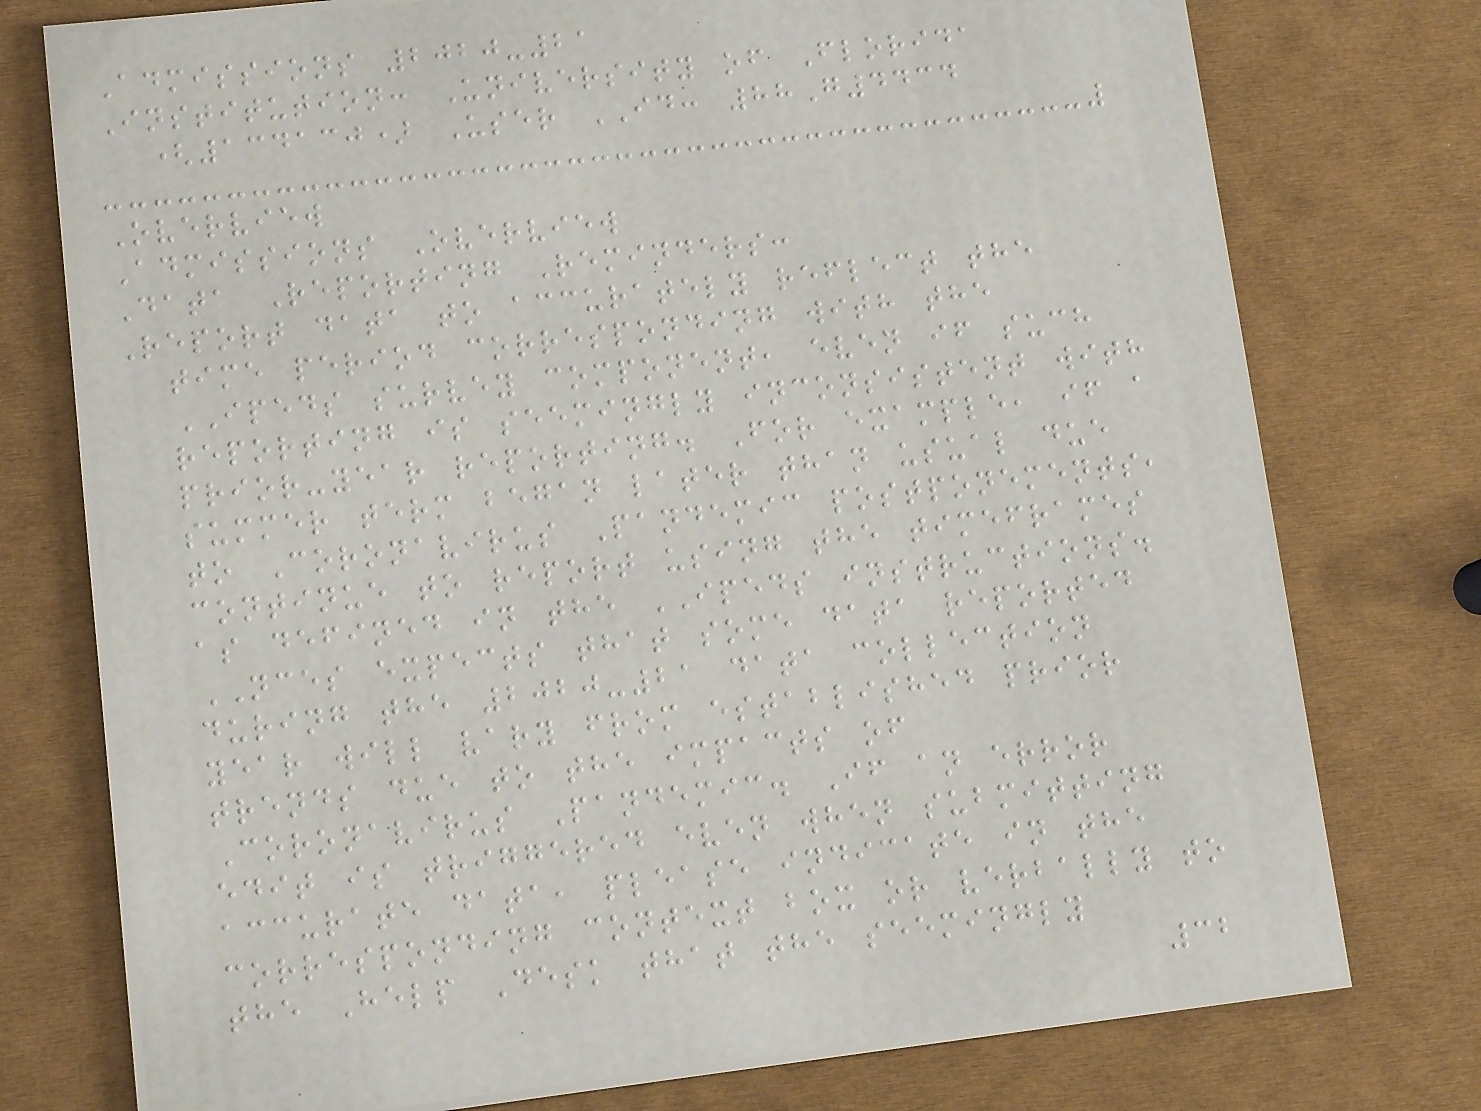Admissions 2020-21
Institution: University of Florida
(134130) User ID: 88G4434
Overview
Admissions Overview
Data Reporting Reminders:
Report data to accurately reflect the
time period corresponding with the
IPEDS survey component, even if such
reporting is seemingly inconsistent with
prior-year reporting. For example, if a
summer term began later than usual due
to Coronavirus Pandemic postponements,
continue to report using the timeframes
as defined in the IPEDS instructions.
NCES expects that some data reported
during the 2020-21 data collection
year will vary from established prior
trends due to the impacts of
Coronavirus Pandemic. If an error
edit is triggered even when submitting
accurate data, please indicate in the
corresponding context box or verbally to
the Help Desk that the seemingly
32
